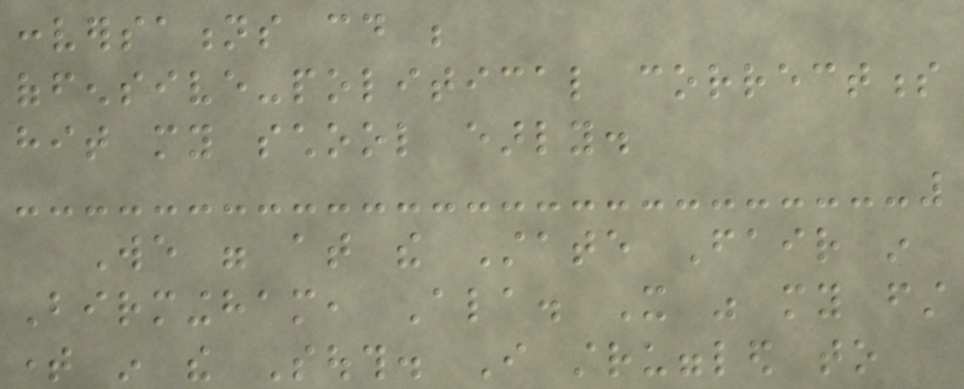conversations could be
offensive-political correctness
hit my school early.
We were at the State Fair in
Birmingham, Ala. It was my first
time in the South. I struggled to
